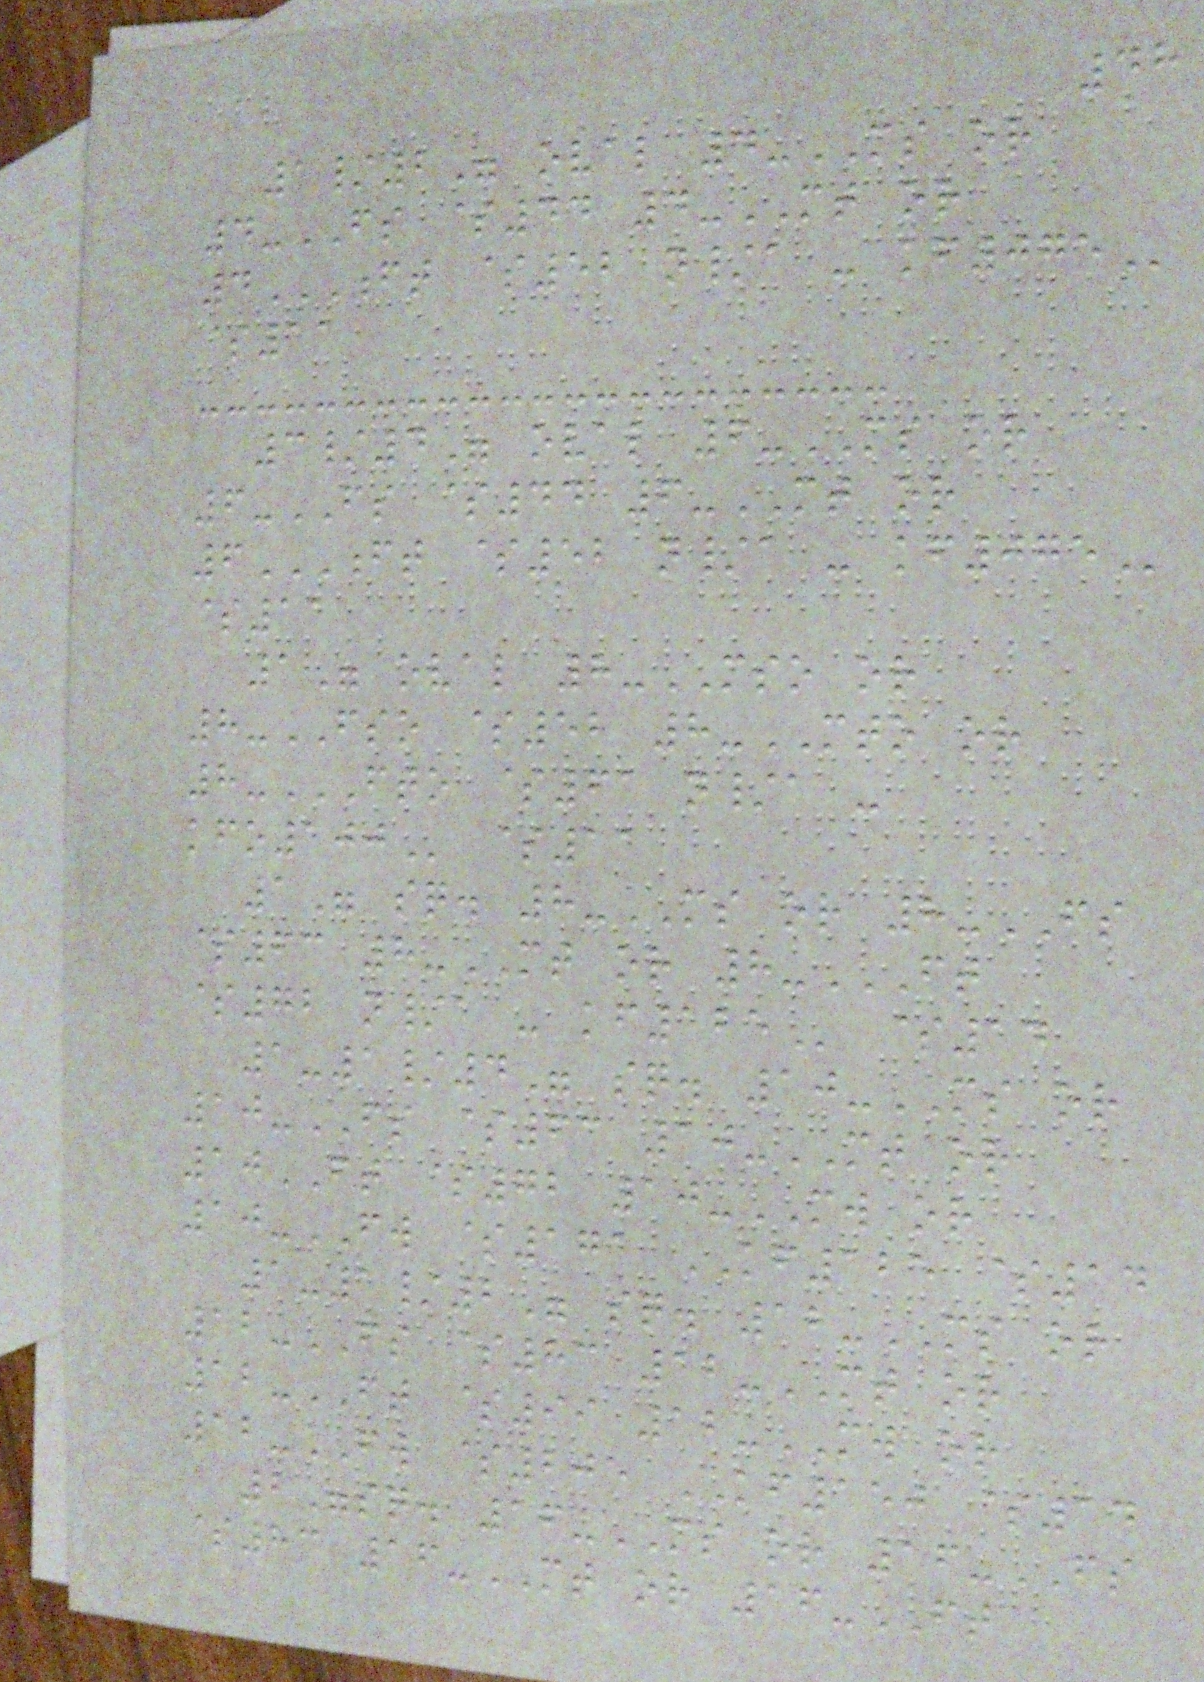48
1/2" oval 4-MS or
4-FS $44 4-MT or
4FT $52 N/A - KF075
$11
3/4" oval 6-MS or
6-FS $44 6-MT or
6FT $52 N/A - KF075
$11
1" oval 8-MSO or
8-FSO $52 8-MTO or
8-FTO $61 N/A -
KFO100 $11
1" sq. 8-MS or 8-FS
$63 8-MT or 8-FT
$72 N/A - KF125 $14
1-1/4" sq. 10-MS or
10-FS $63 10-MT or
10FT $72 10-MW or
10-FW $171 KF125 $14
1-1/2" sq. 12-MS or
12-FS $83 12-MT or
12-FT $99 12-MW or
12-FW $205 KF150 $14
2"sq. 16-MS or 16-FS
$83 16-MT or 16-FT
